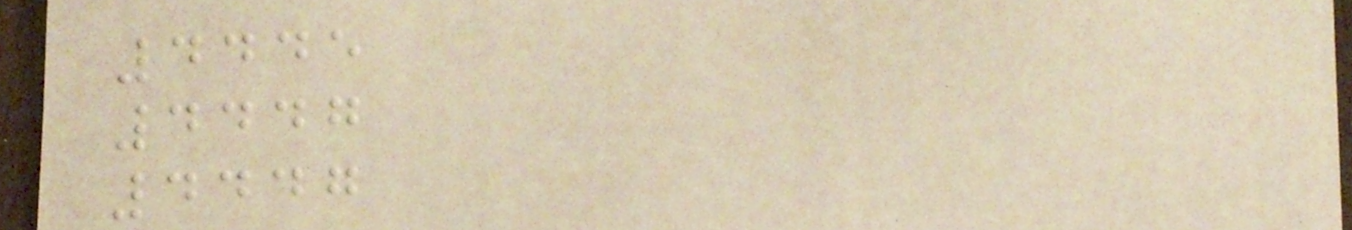4445
4447
4447
